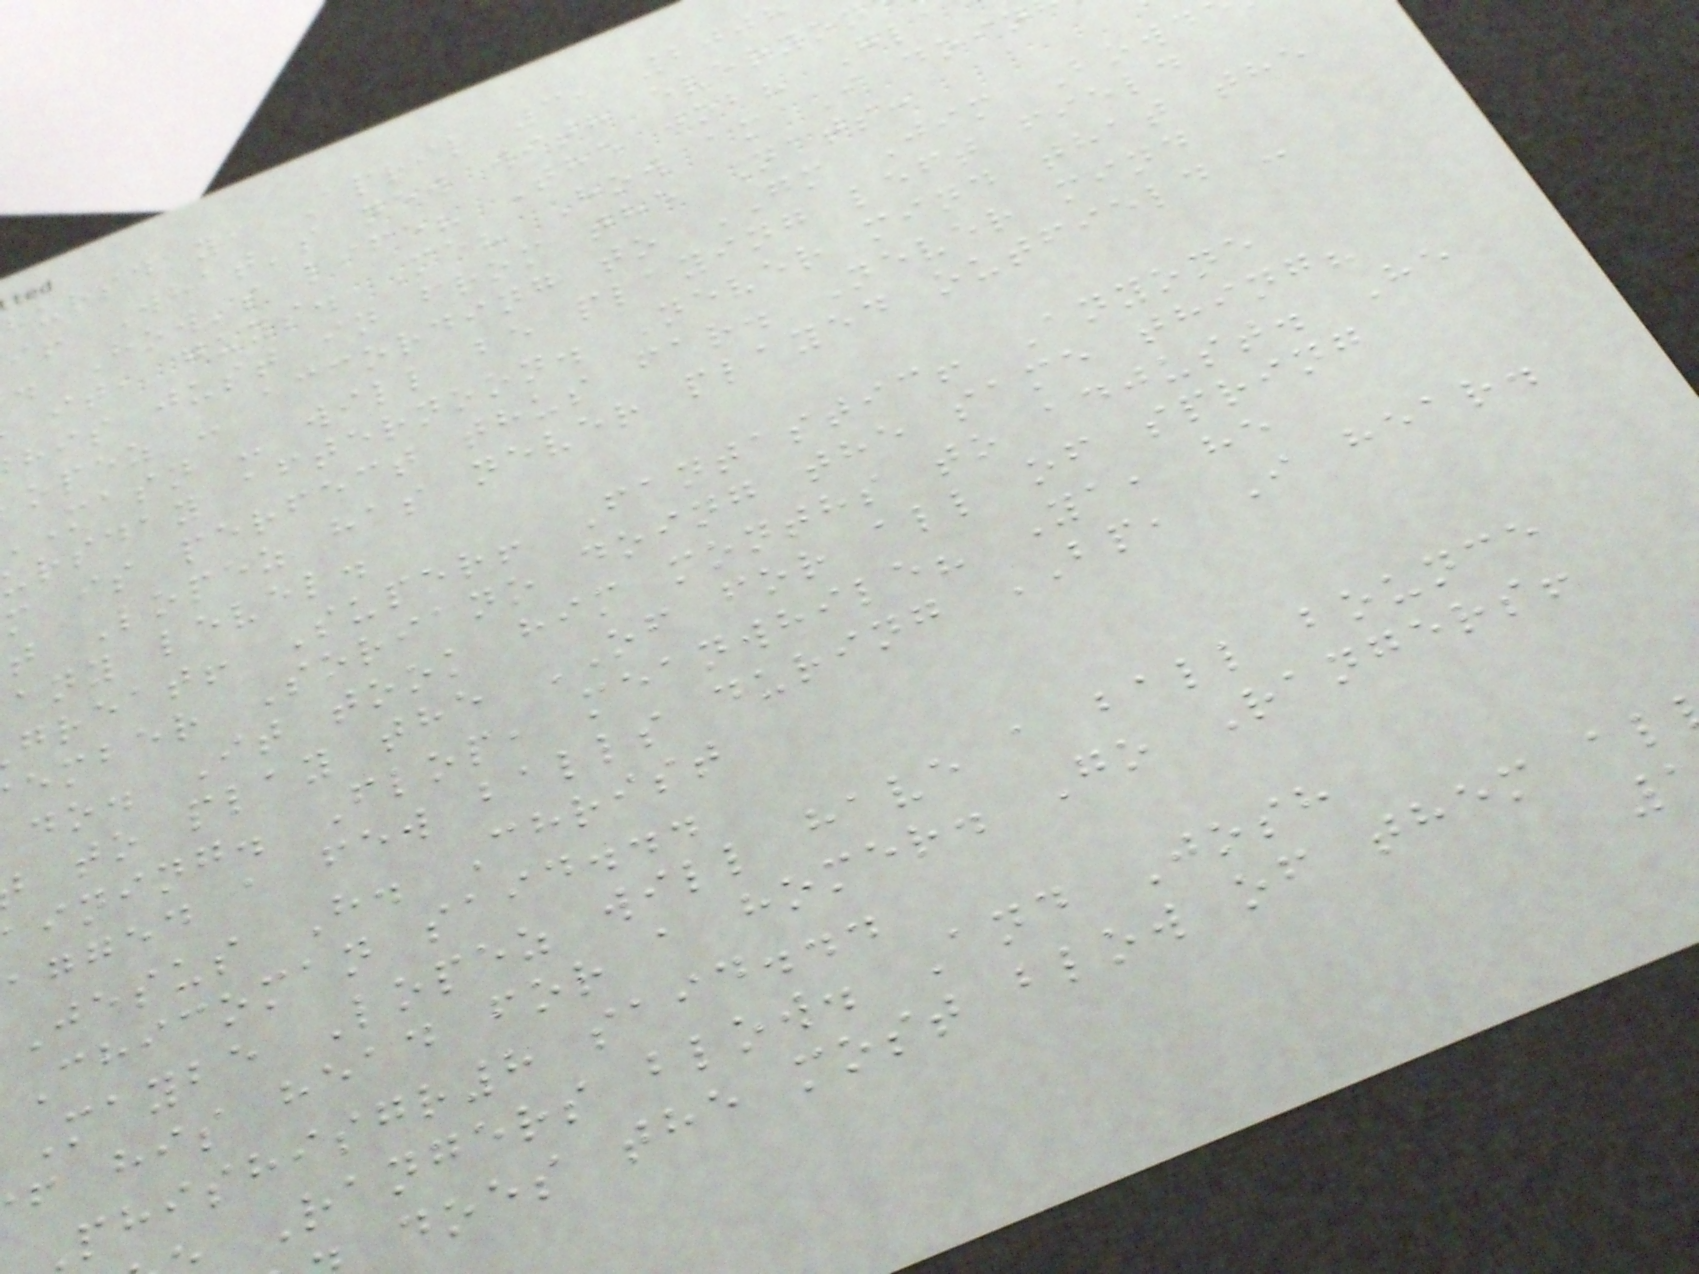hursday, April 3, 200
i! What's new with everyon
. How's life? The job? Gla
it, guys. Me? How am I doin
his just in from the Nats:
opez - according to GM Jim Bowd
masn - will be playing left field
rsday afternoon. Never mind that the
m is perfect thus far. Never mind
t Lopez has never played outfield -
any level.
great! Super! Fantastic! Anyone
ember Soriano doing the same thing?
do. It took him months to adjust. He
to play the OF for all of spring
aining. Flop, meanwhile? Ya, he
agged a few balls during BP, I hear.
Jesus H. Christ
Chicoman said...
Maybe Lopez will have a ball bounce
f his head for a homer. Go Rangers!
phishisgr8 said...
Rangers blow. And Josh
does the most blow of them al
